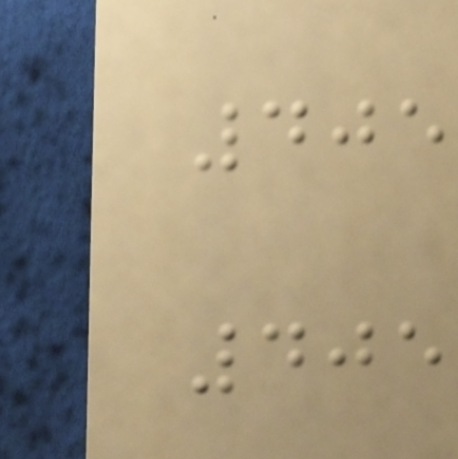405
405
